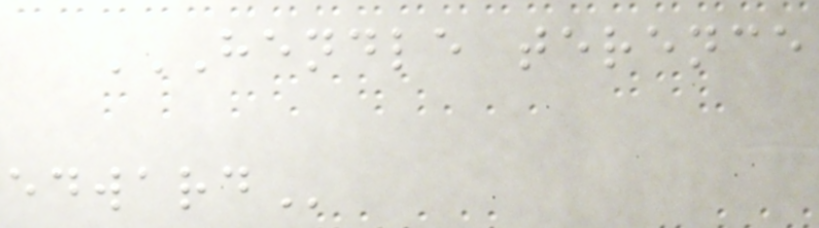HENDLE TERENCE
EDWARD
